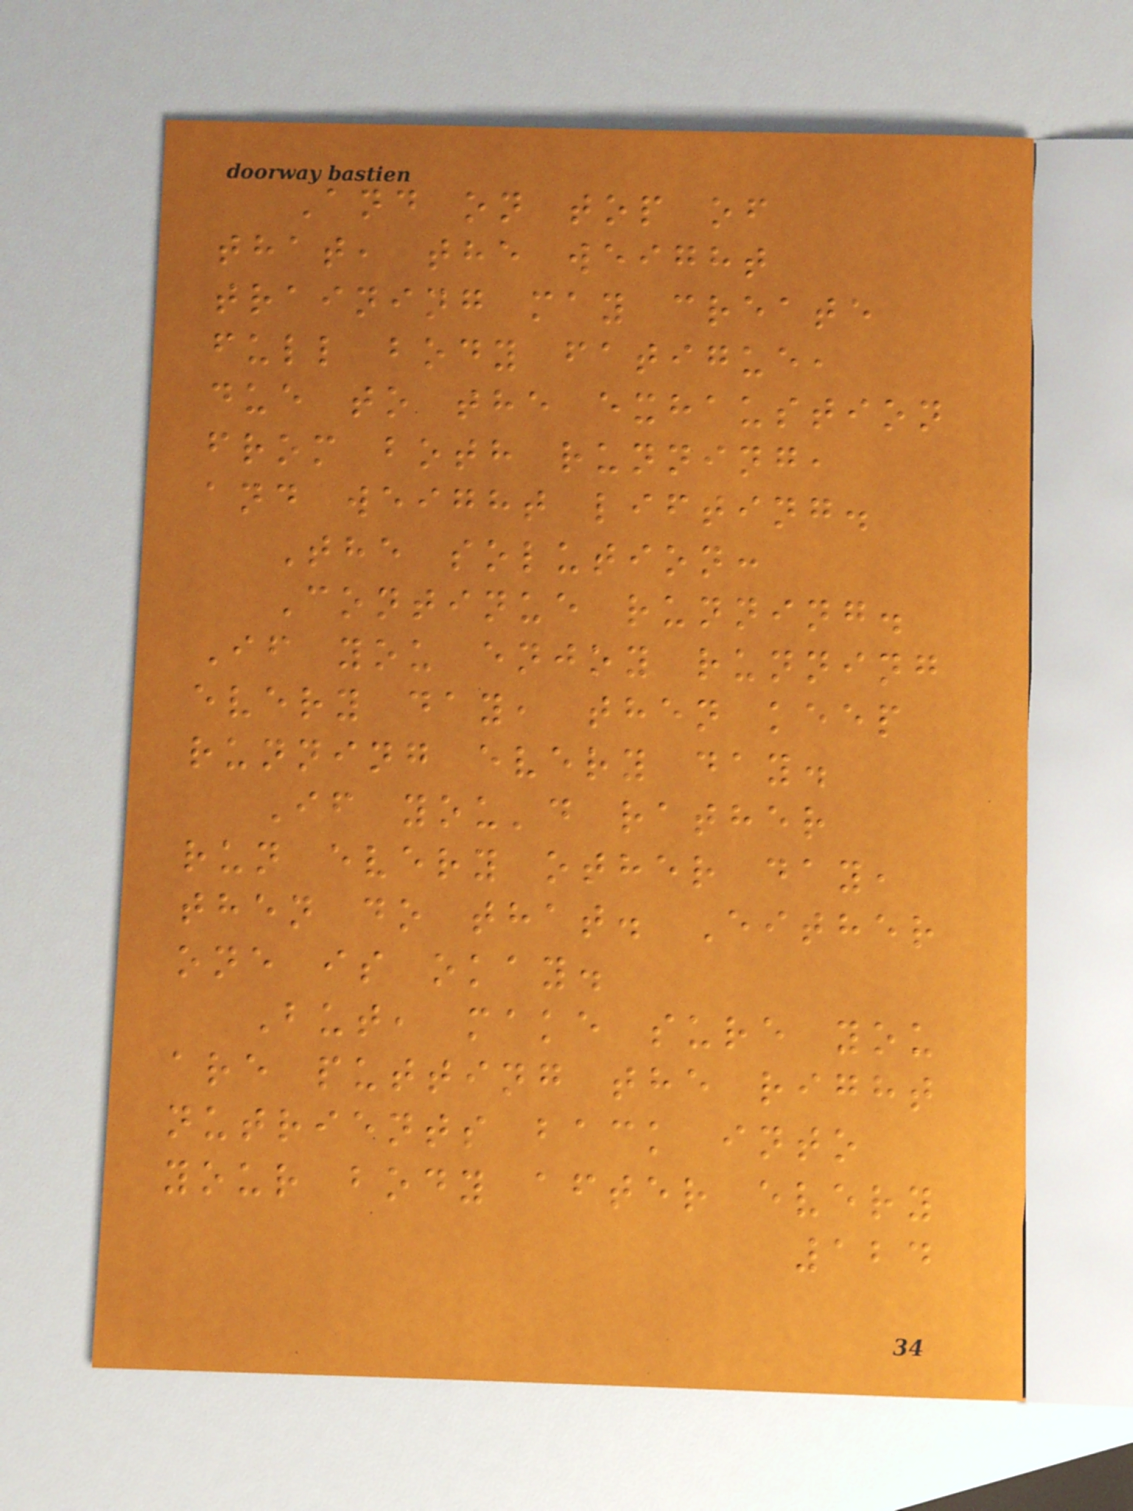And on top of
that, the weight
training may create
full body fatigue,
due to the exhaustion
from both running,
and weight lifting.
The solution:
Continue running.
If you enjoy running
every day, then keep
running every day.
If you'd rather
run every other day,
then do that. Either
one is okay.
But, make sure you
are putting the right
nutrients back into
your body after every
124
